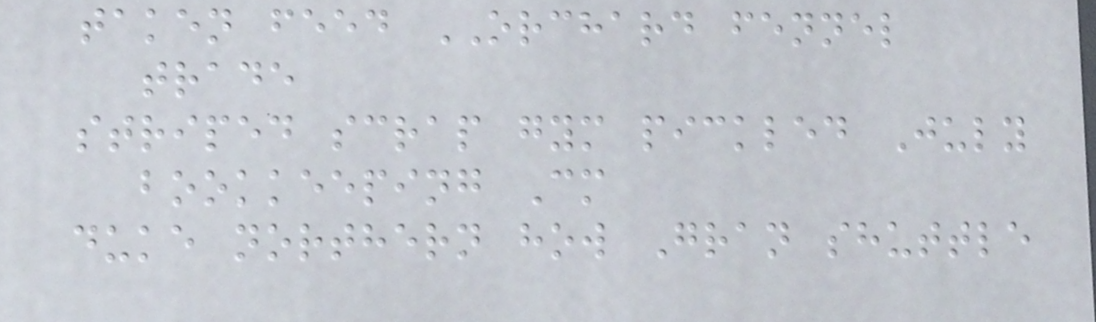taken feed ORCHARD fennel
trade
striped scrap gym pickled July
bookkeeping Cm
duke northern how Gran shuttle
